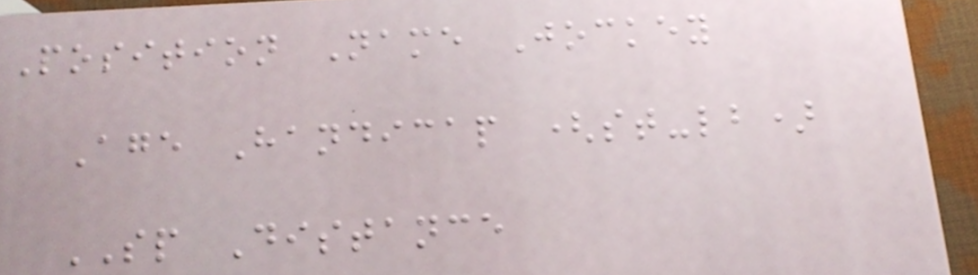Position Name Jockey
Age Handicap (st-lb)
SP Distance
